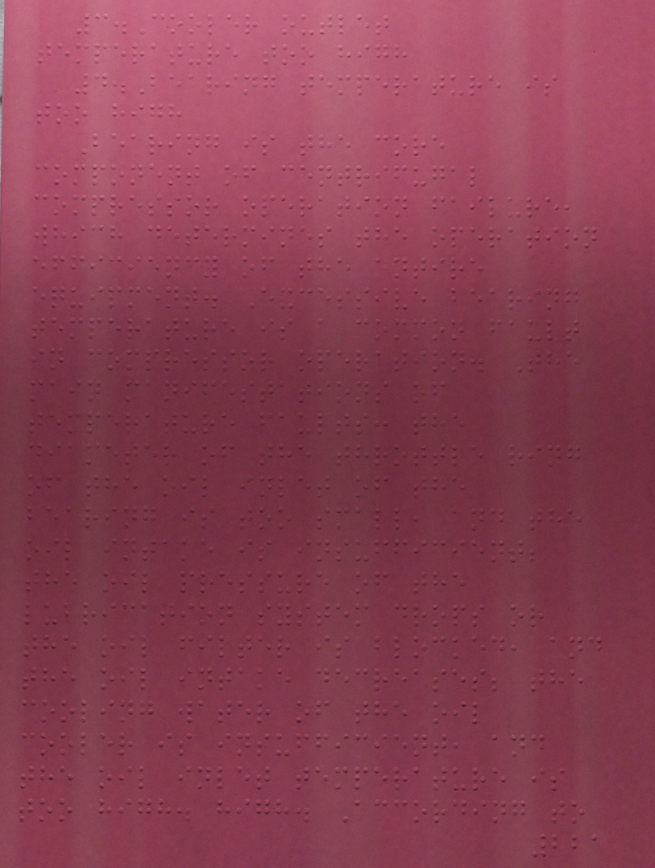3.Cooler outlet
temperature too high
4.Bearing temperature is
too high
Bearing is the core
component of centrifugal
compressor operation failure,
which determines the operation
efficiency of the entire
equipment. Excessive bearing
temperature is a common fault
in compressor operation. The
main manifestations of
temperature faults: the
diameter of the throttle ring
of the oil inlet of the
bearing is too small, and the
oil intake is insufficient;
the oil pressure of the
lubrication system drops or
the oil filter is blocked, and
the oil intake decreases; the
cooling water of the oil
cooler is insufficient, and
the oil inlet temperature is
too high. high. According to
221
